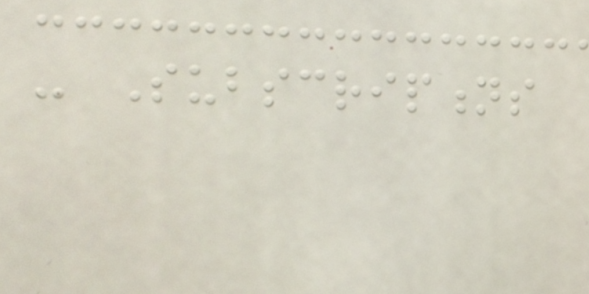- Subscriptions
